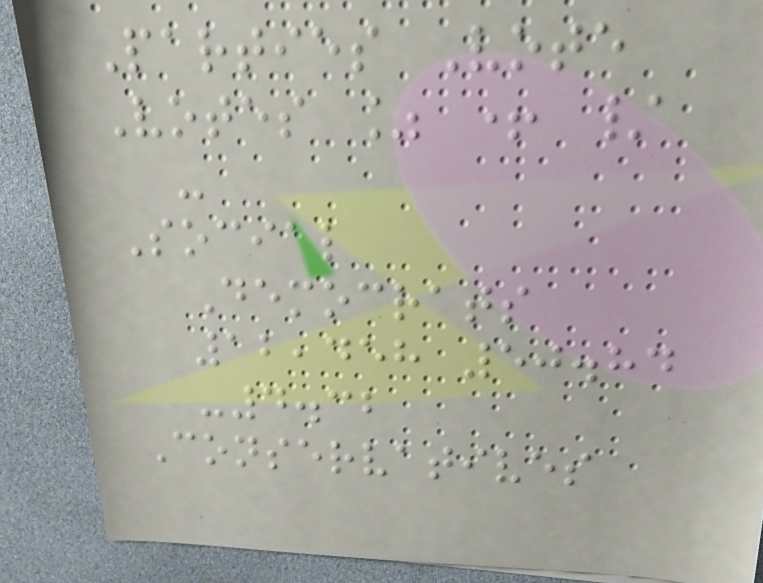Parties Vote
Votes % + /
-
Social
Democrats
12,458 50.84
-4.32
Conservatives
